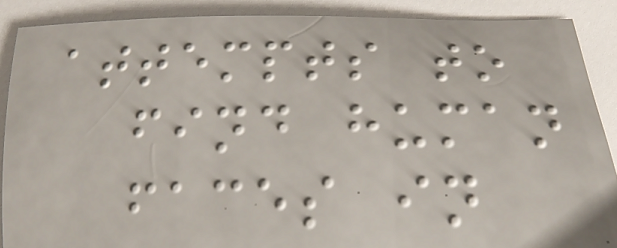attempts to
find human
faces in
